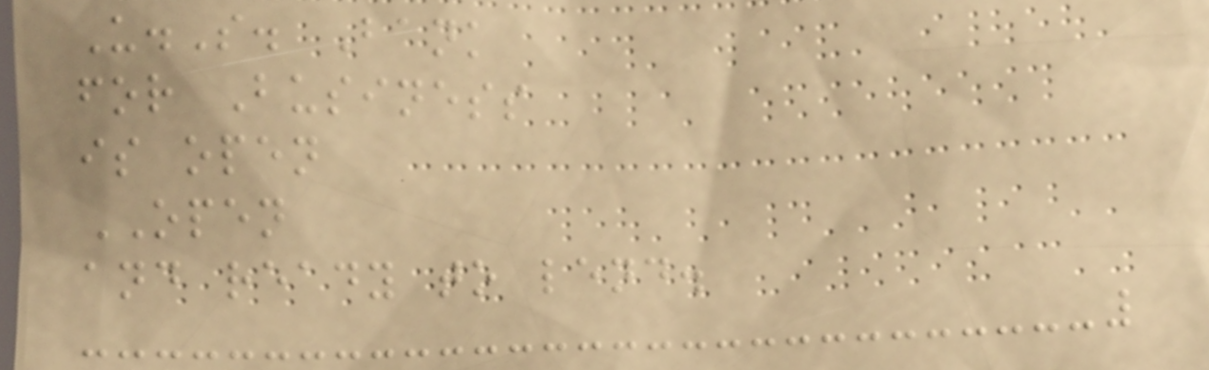U.S. Bank
for Business
is open
OPEN
and ready to lend.
